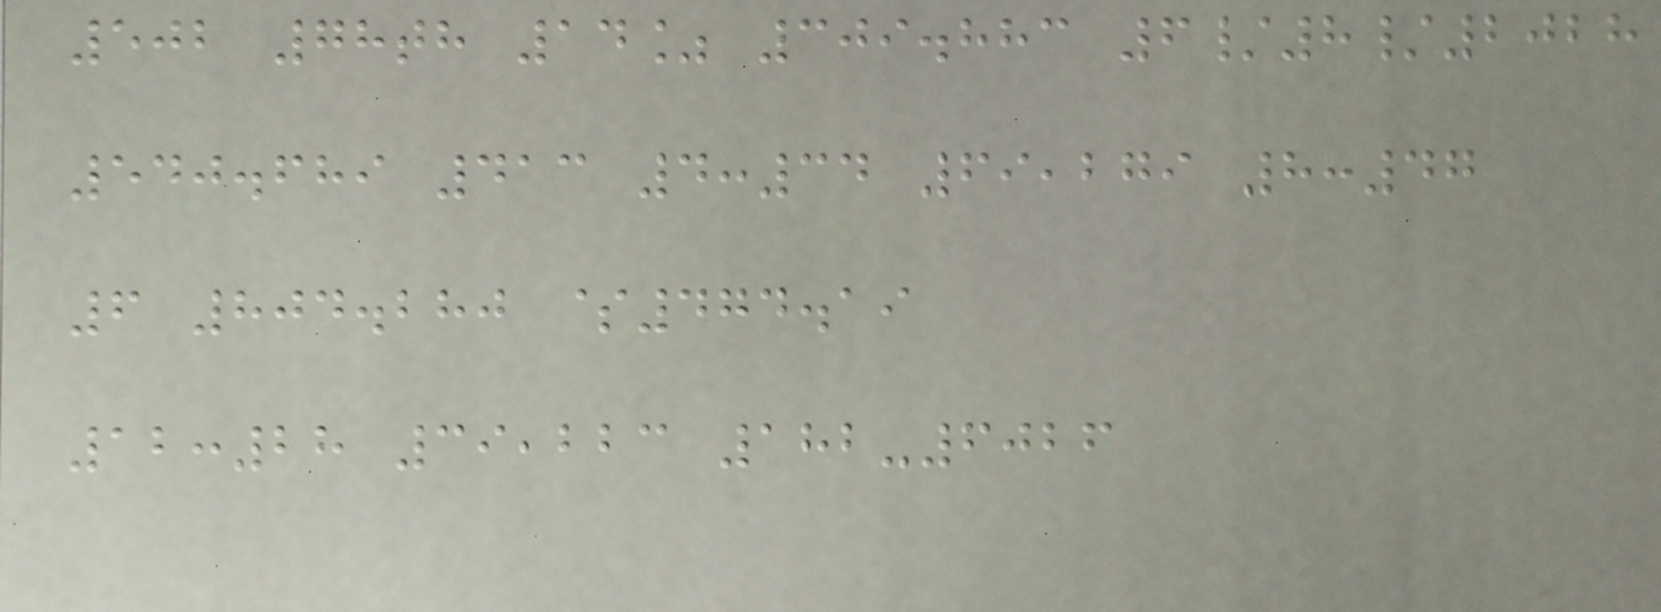502 78th 14% 309.883 6/8/2028
540.689 413 4:34 69,279 8:47
6 804.280 $474.19
12:28 39,223 182-6026
